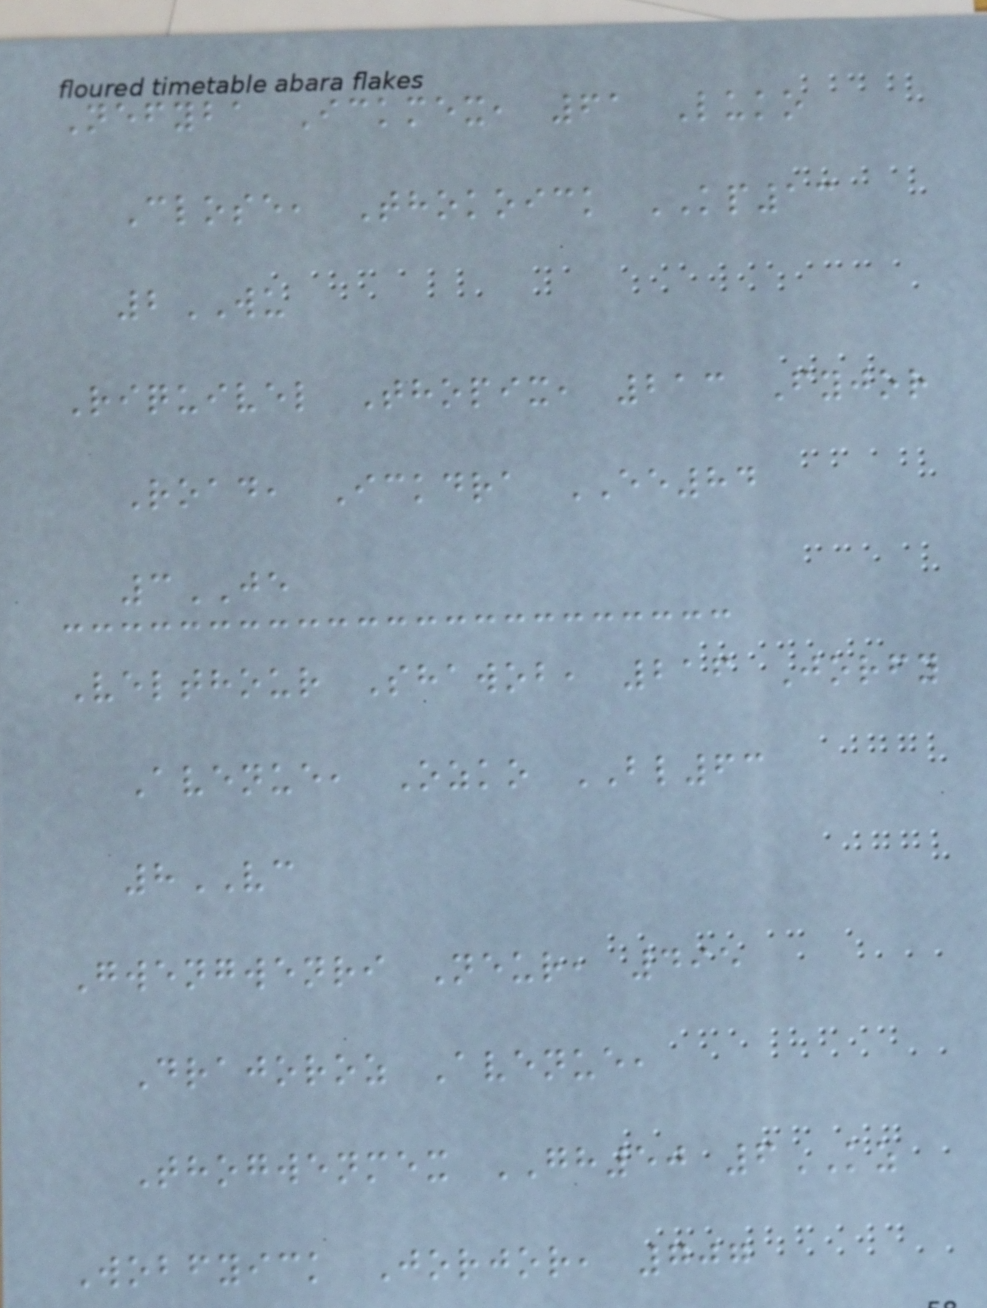Nefyba Ickmex, 61 Luko
Close, Thokoick KP13
2WU
Riquivel Thopix, 213 Fyjor
Road, Ickdra EE84
3JE
Velthour Shawob, 216 Jorfy
Avenue, Ozko BL63
8VC
Gwengwenri Neur, 495
Drajoroz Avenue,
Thogwenmex GH50 6KZ
Wobfyick Jorjor, 707
